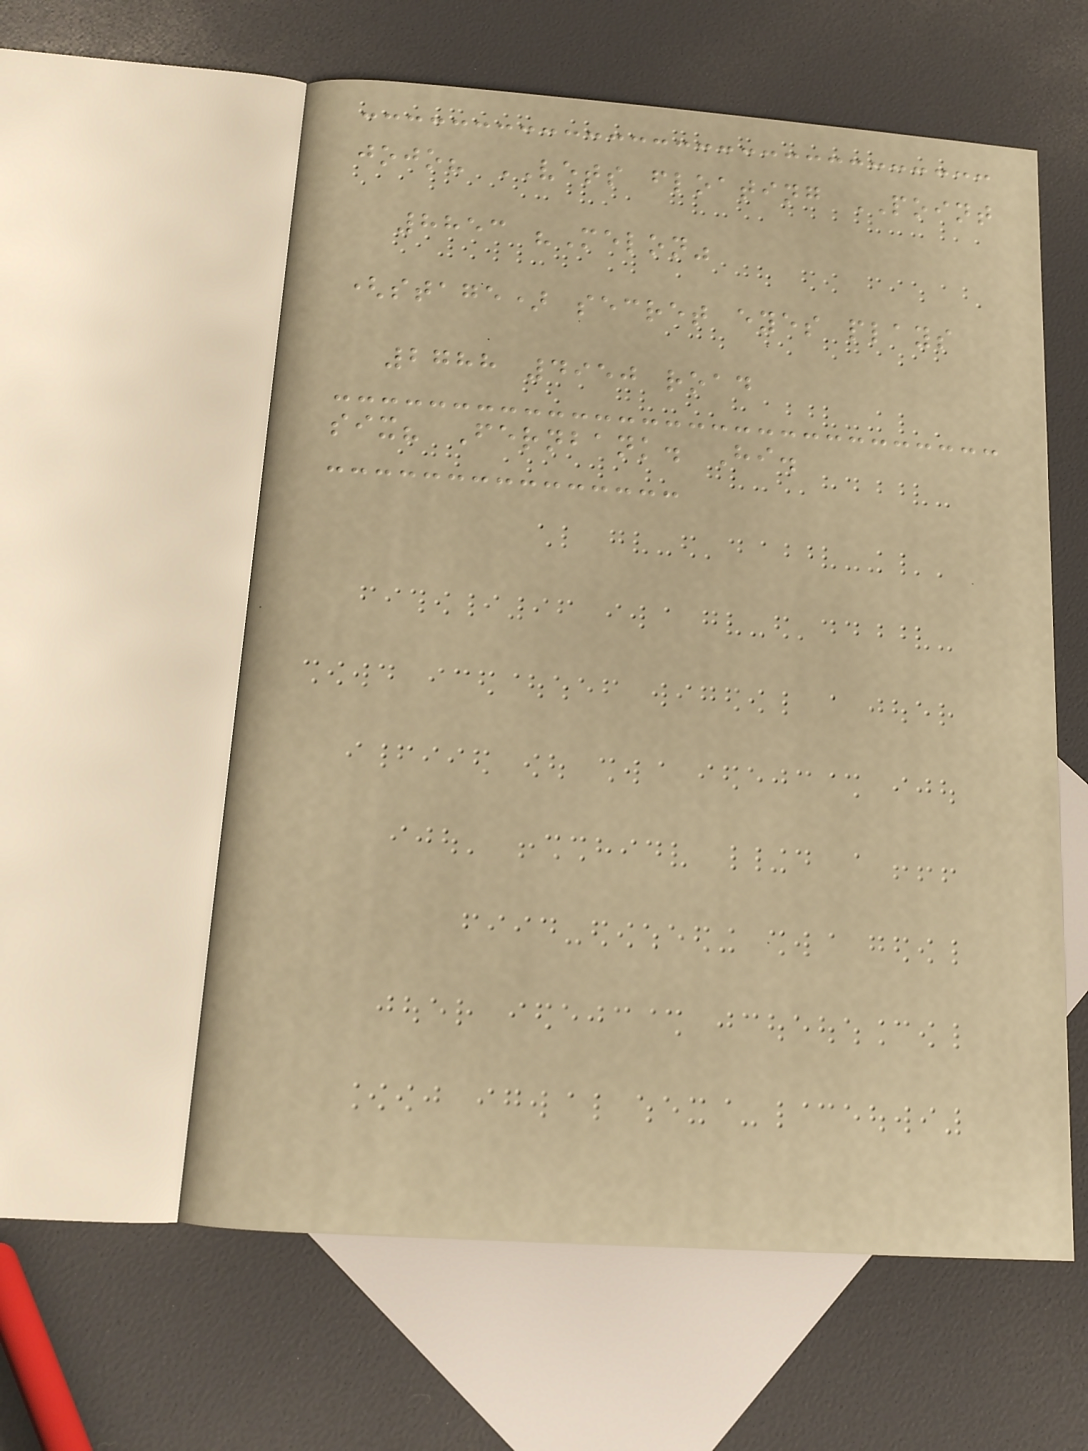jojo? VETS floating POINT
8853 "Melon"
(stage) secret eyes plays
2788 4950 road
six? Fernbank. Hi.
